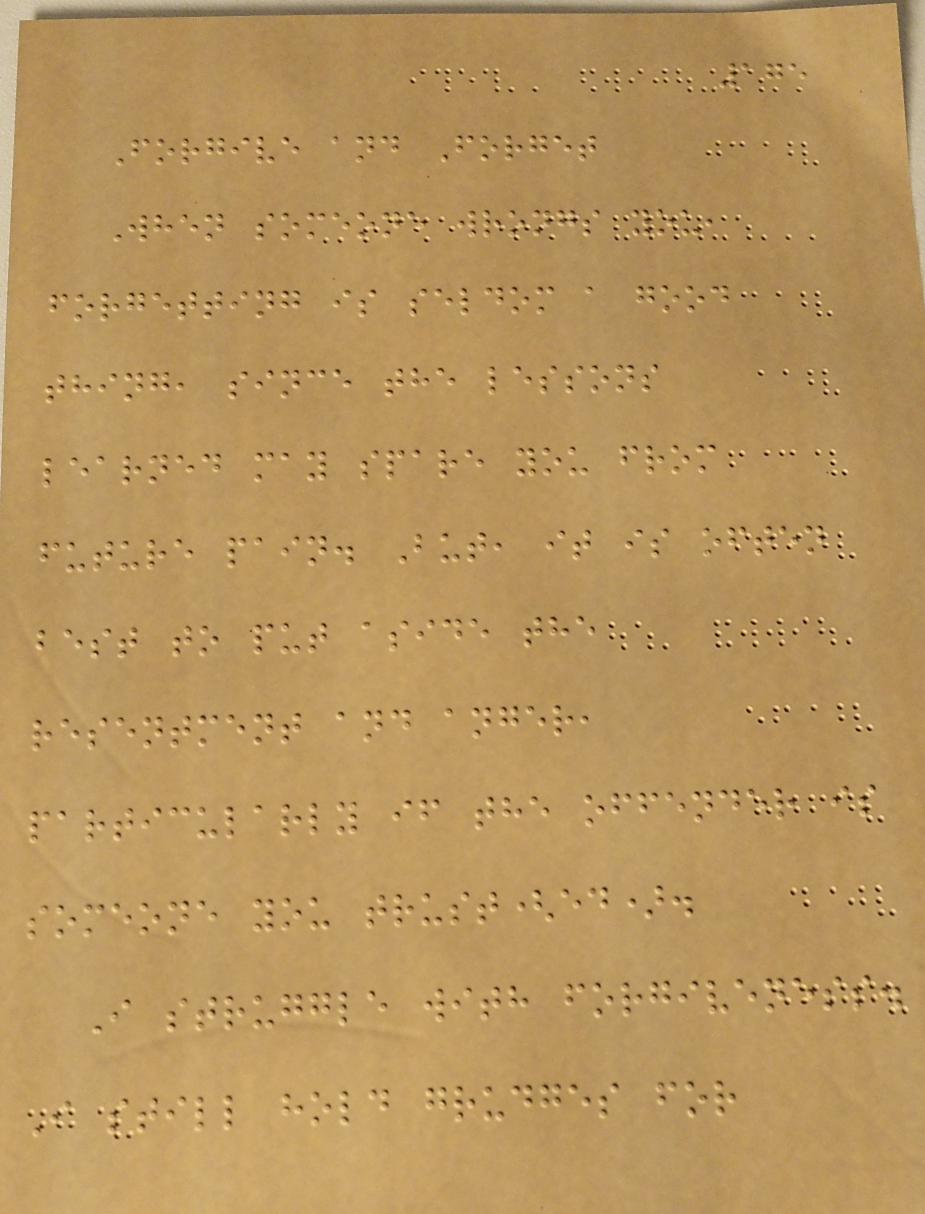175
Forgive and Forget
When someone wrongs you,
forgetting is seldom a good
thing, since the lessons
learned may spare you from
future pain. But, it is often
best to put aside the
resentment and anger,
particularly if the offender is
someone you trust(ed).
I struggle with forgiveness.
I still hold grudges for
